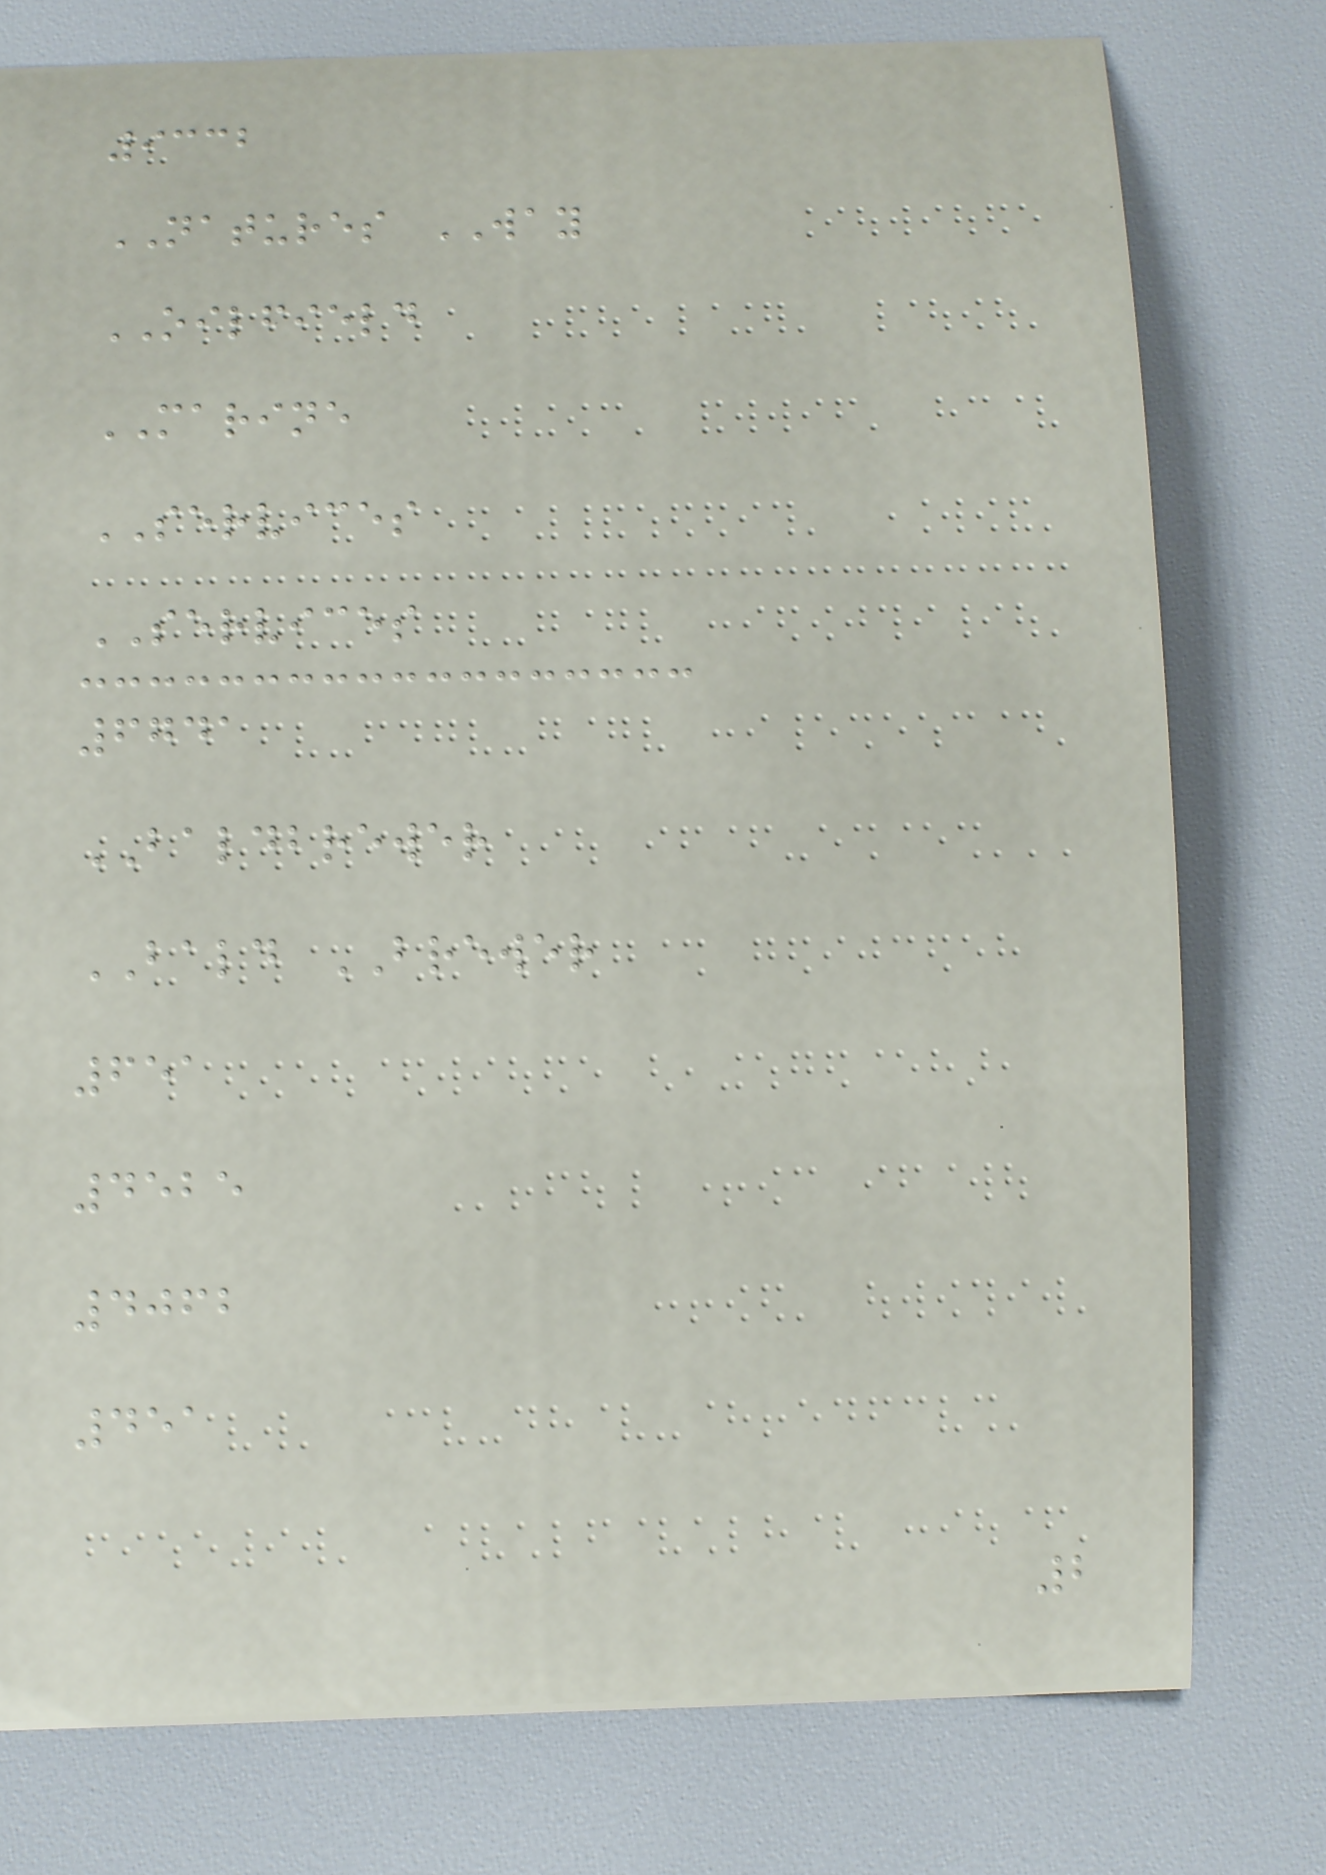9332
NATURES WAY
OILFIELD
MARINE
SERVICES
SERVICES
6741
BALDBREWER
BALD BREWER
651
4525
4062
451
2
